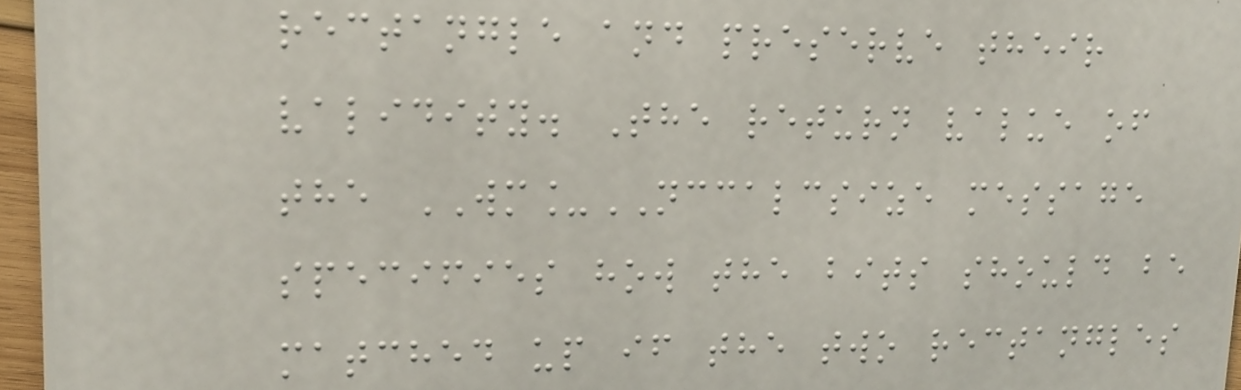rectangle and preserve their
validity. The return value of
the WM_NCCALCSIZE message
specifies how the bits should be
matched up if the two rectangles
